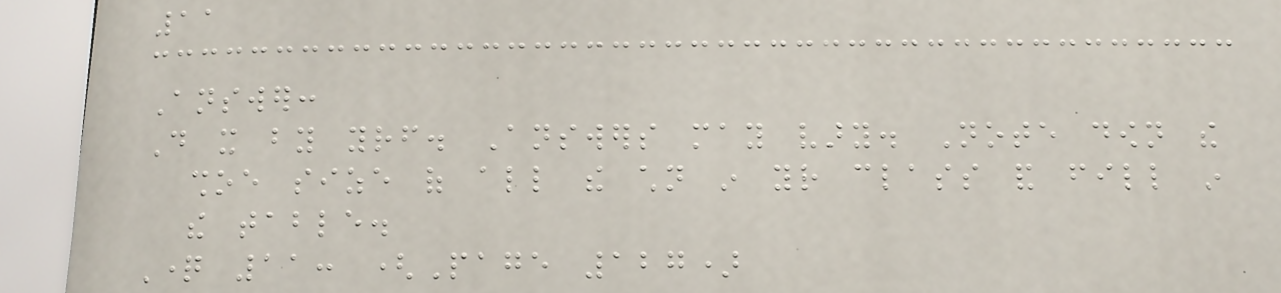11
Answer:
Do it by yourself. Answers may vary. Note down the
shoe size of all the children in your class and fill in
the table.
Question 11: (Page 127)
